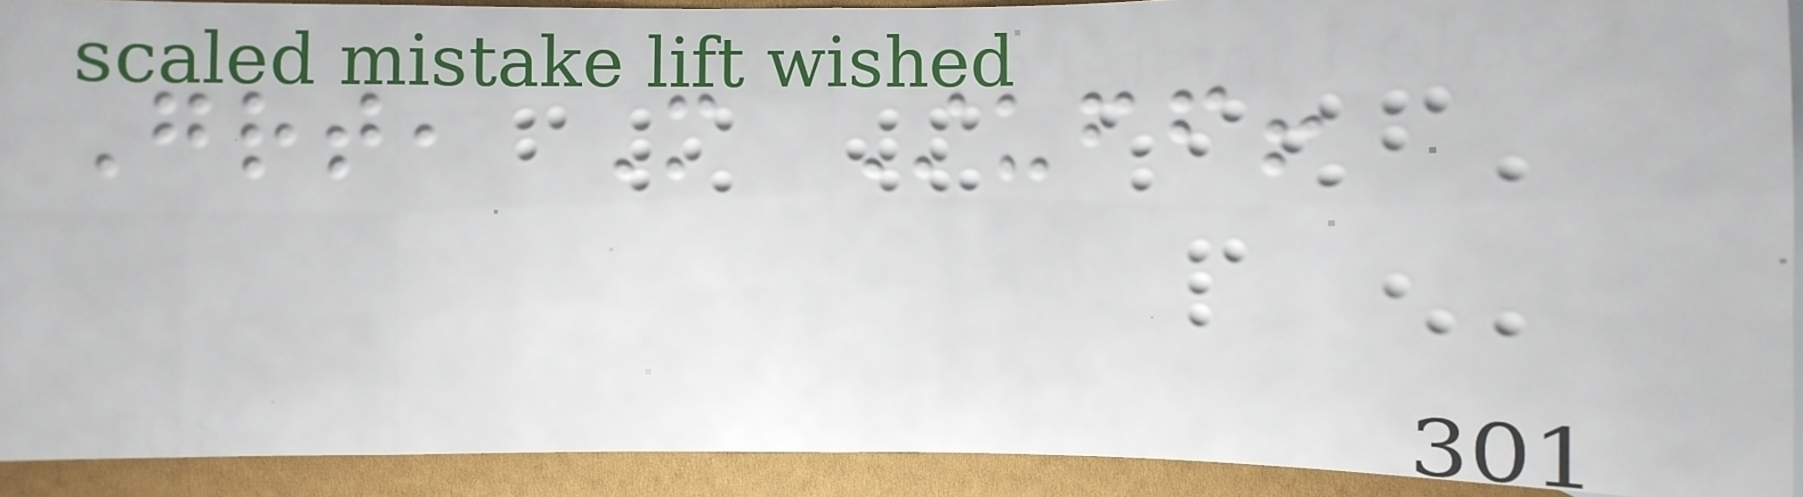Great, More Stuff!
